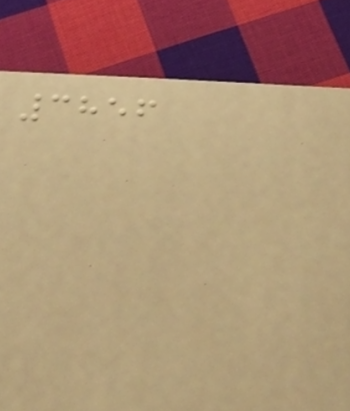3856
